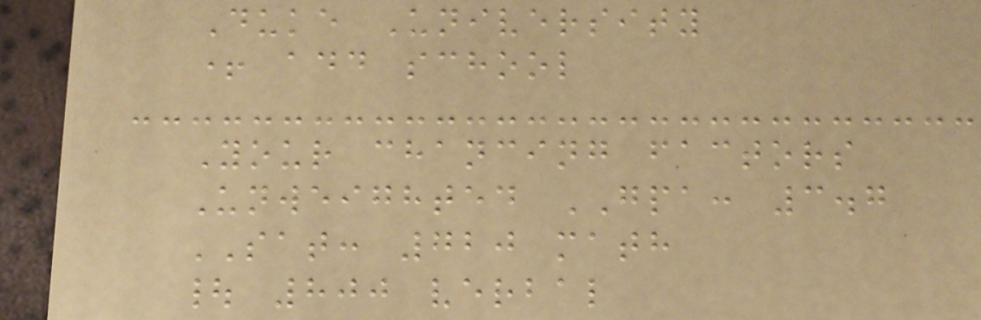Duke University
+ add school
Your chancing factors
Unweighted GPA: 3.7
SAT: 720 math
| 800 verbal
